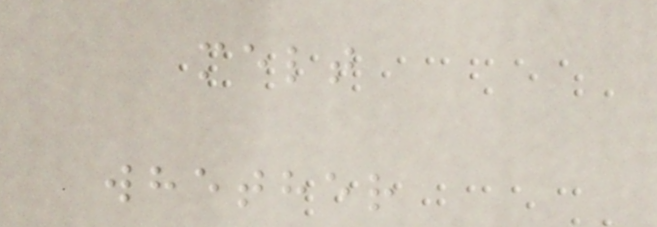melt
whether
